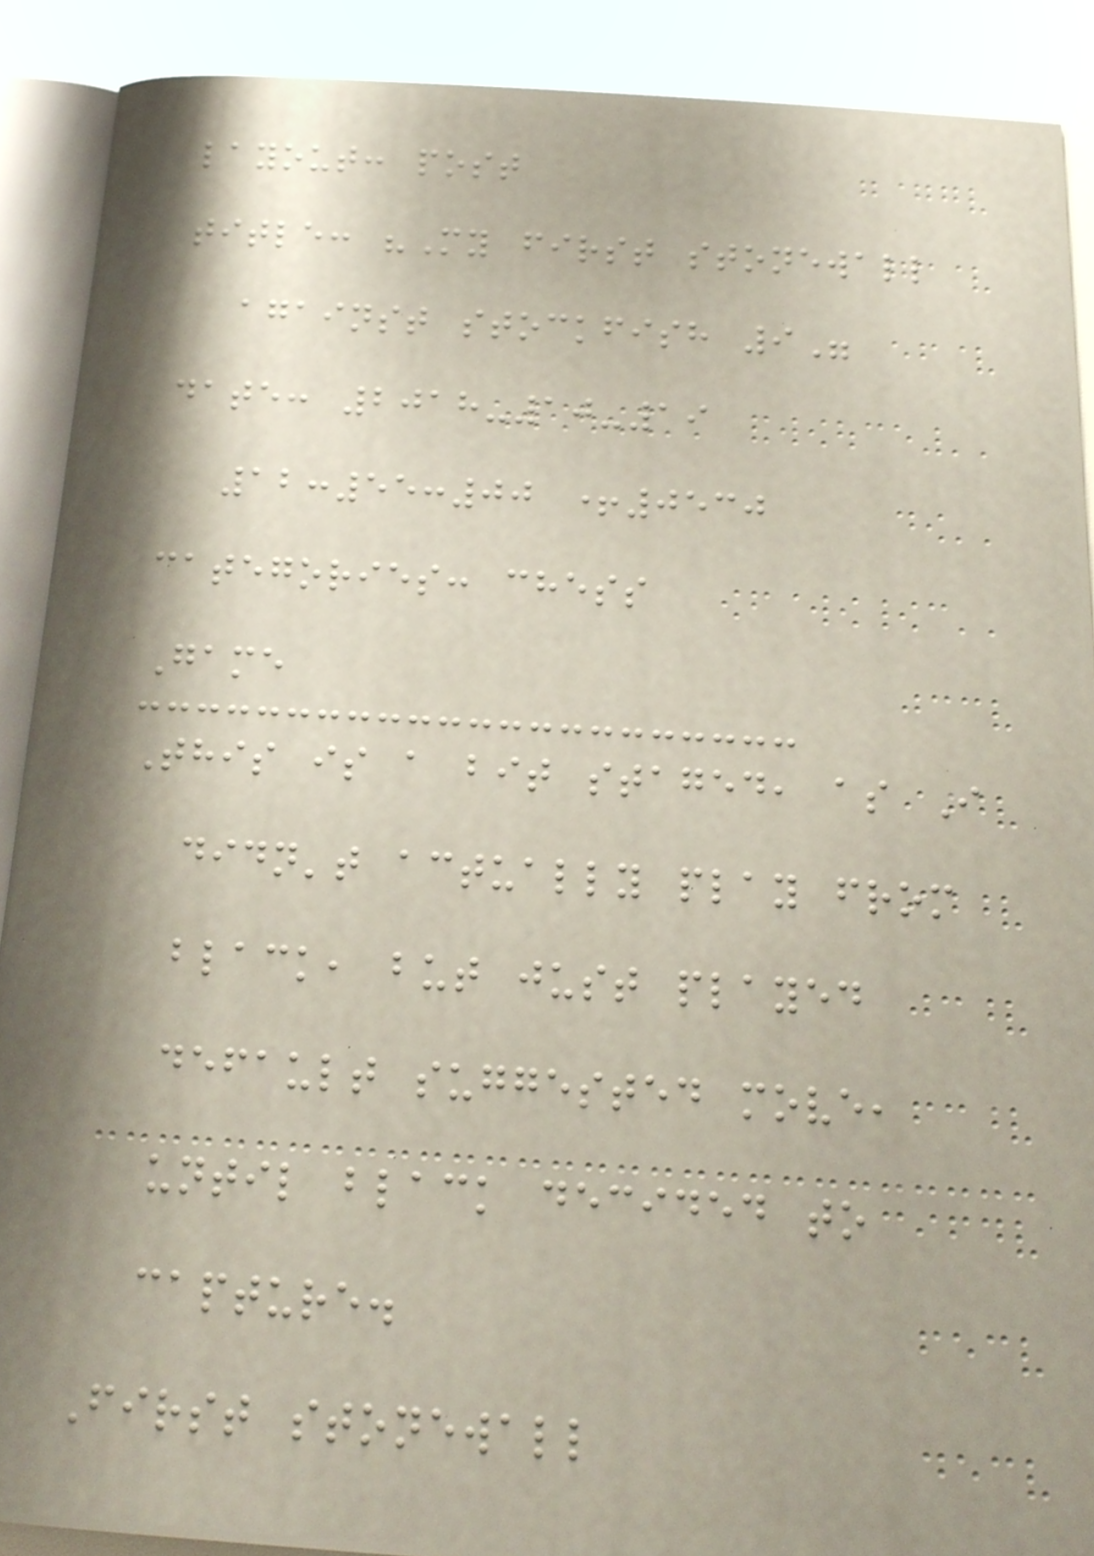layout: post
title: "My first stonewall
against stockfish 9"
date: 2018-10-19
12:55:00 +0530
categories: chess
Game
This is a bit staged, as I
didn't actually play from
black, but just played
default suggested move,
until black decided to
capture.
First stonewall
